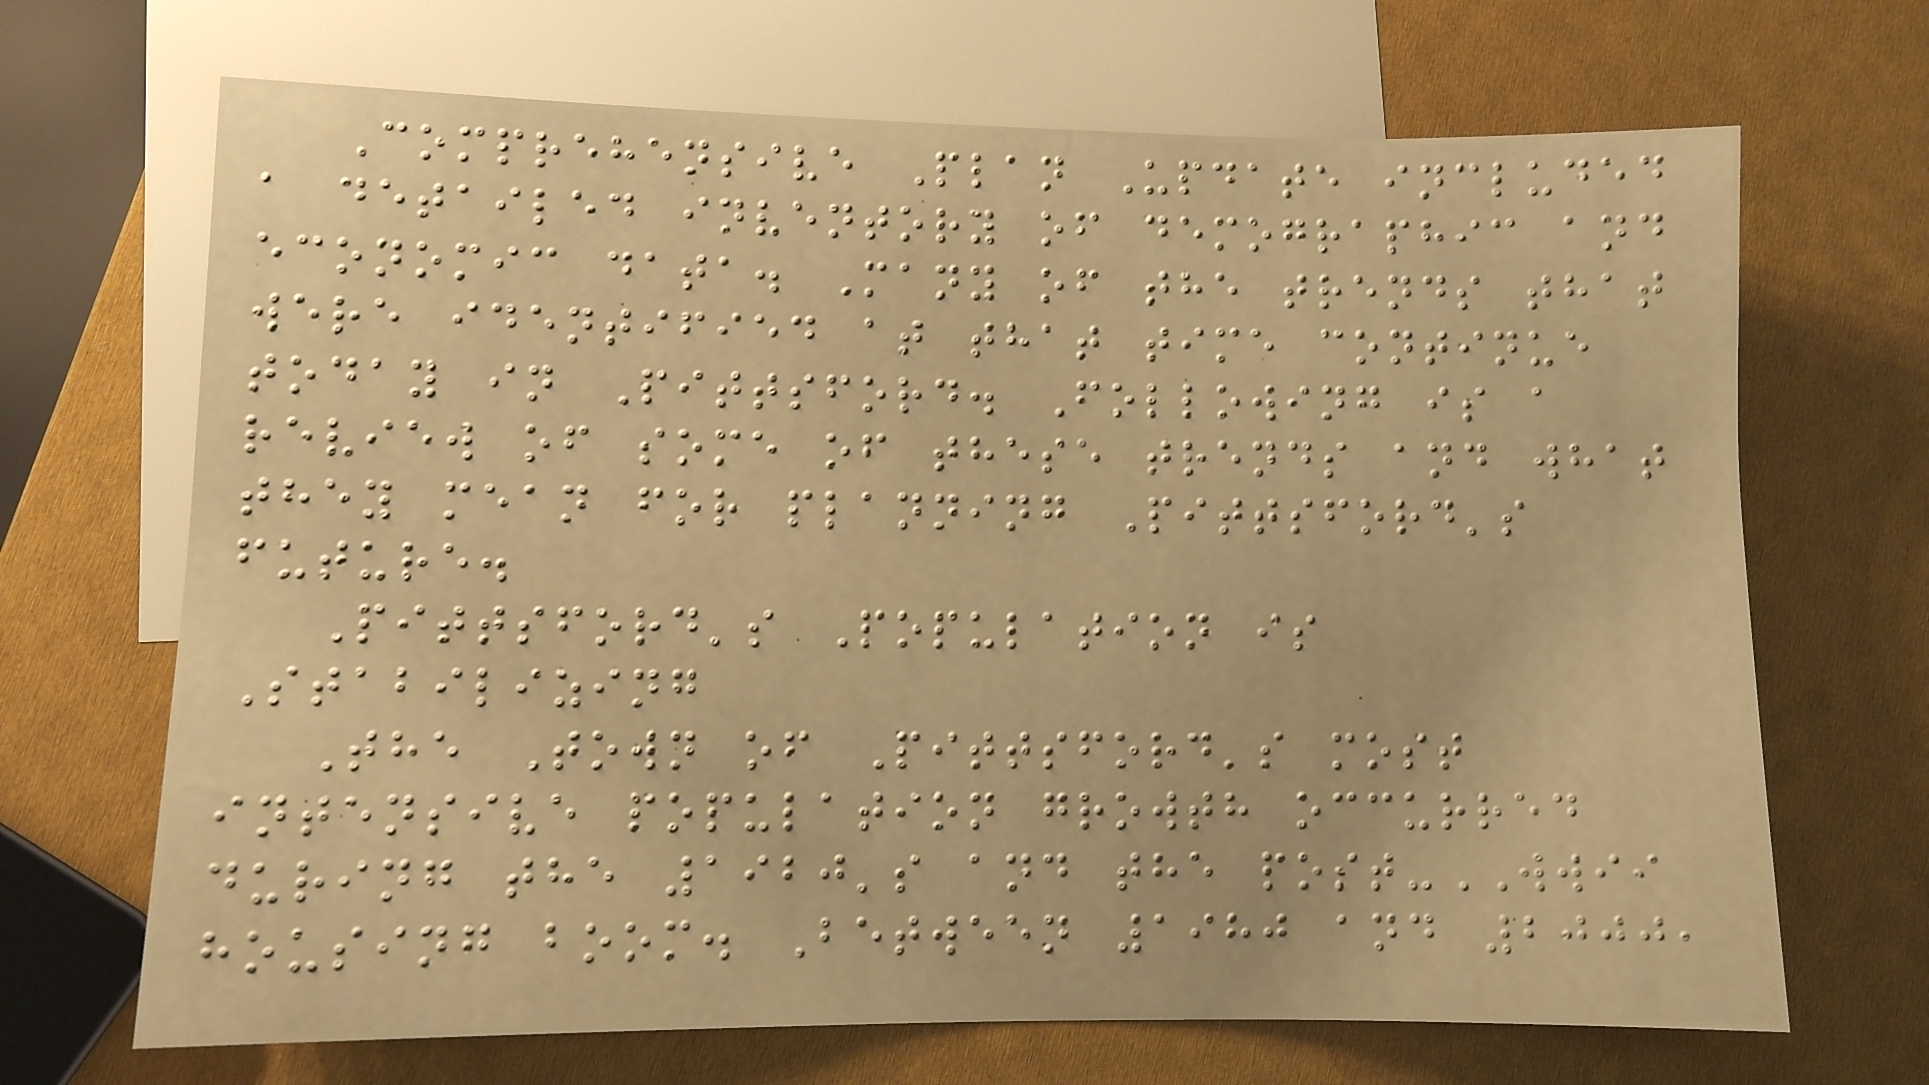Comprehensive Plan Update included
a detailed inventory of demographic and
economic data. Many of the trends that
were identified at that time continue
today in Pittsford. Following is a
review of some of these trends and what
they mean for planning Pittsford's
future.
Pittsford's Population is
Stabilizing
The Town of Pittsford's most
intensive population growth occurred
during the 1920's and the post-WWII
housing boom. Between 1980 and 2000,
